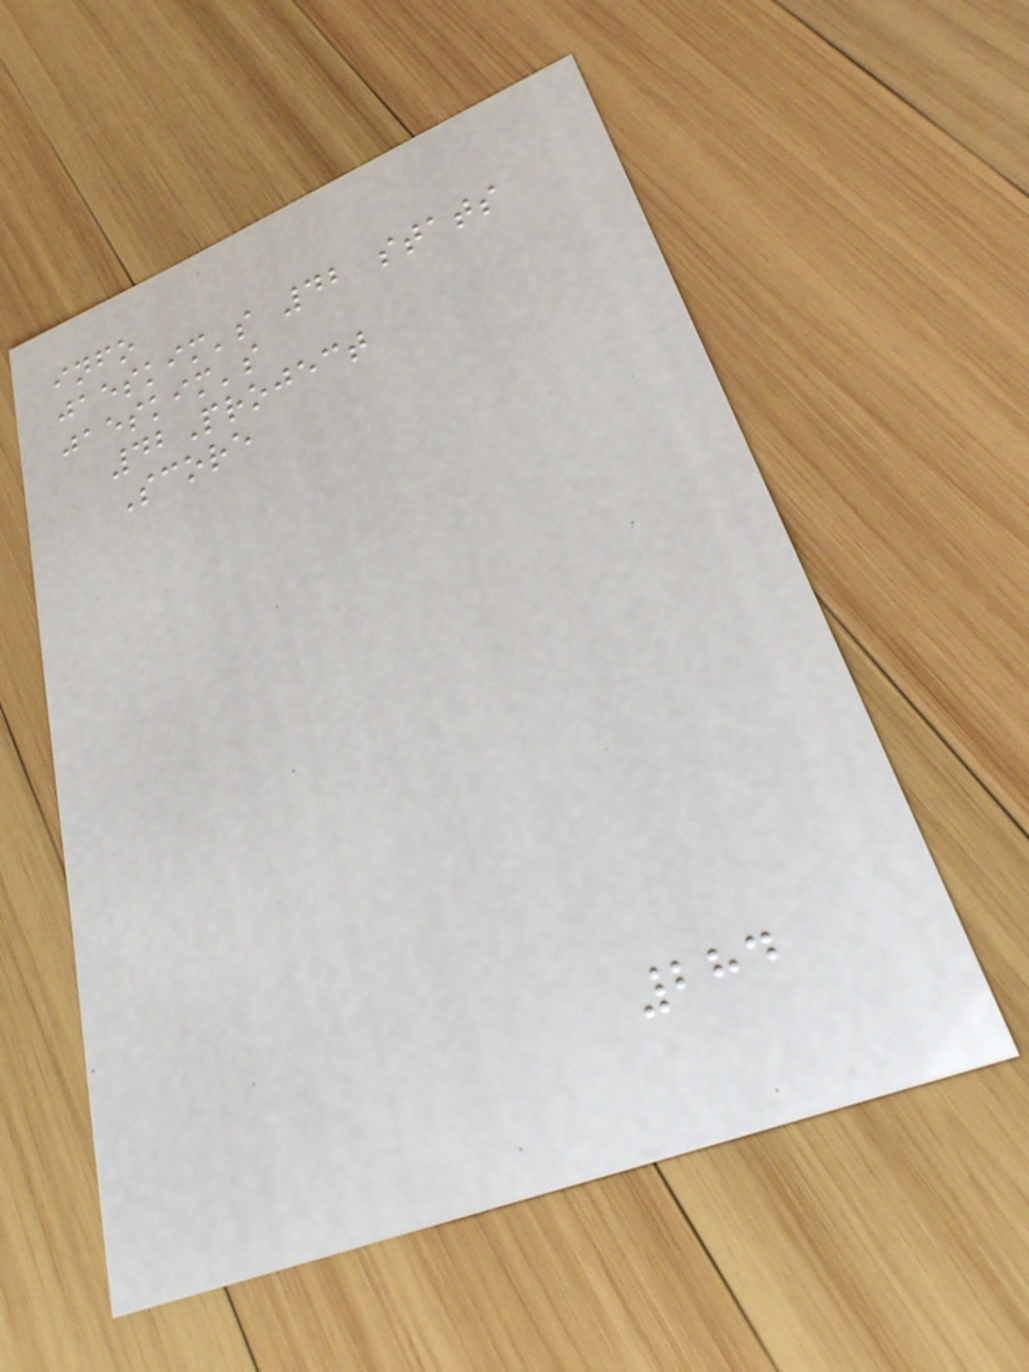info
jaeskim's 42 stats
jaeskim's
42Project
Score
284
